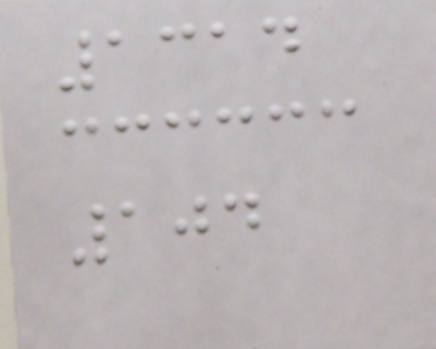1314
104
